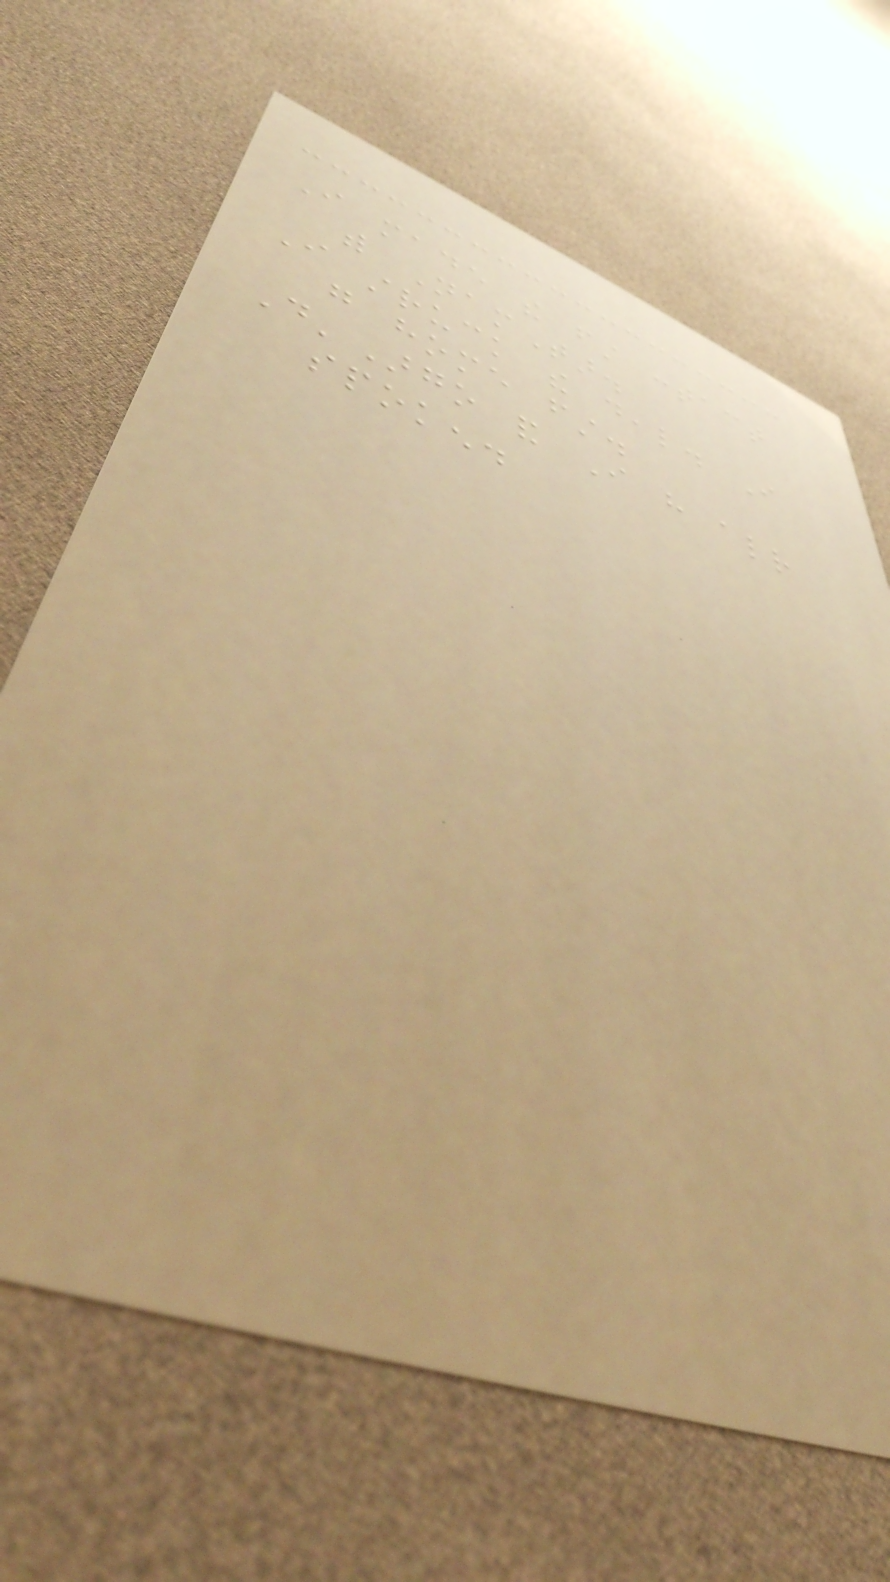I made the first contact
with NamTar.
I struck the deal. I
go home first.
D'Argo and I have already
spoken.
